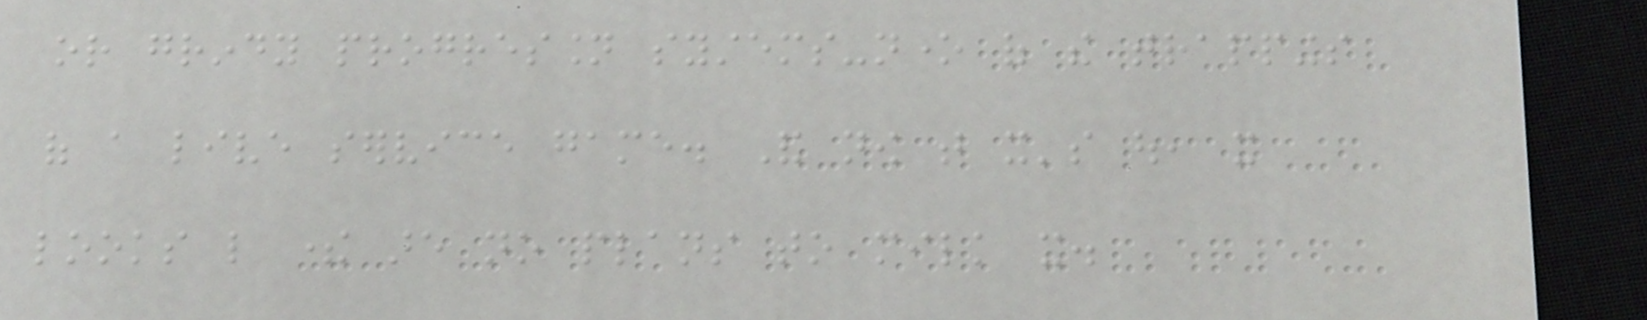or grindy progression systems-none of the trappings
of a live service game. And now that it's out, it
looks like there are no plans to milk it.
